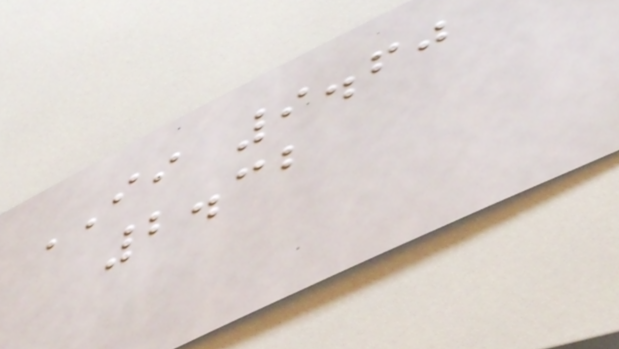II 9.60
2.32
